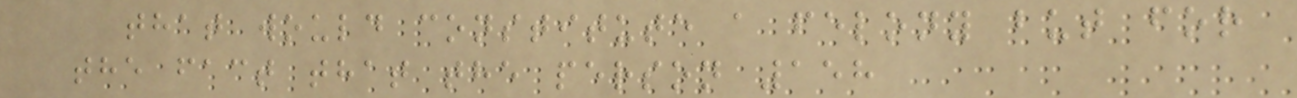that would constitute a felony but for
the fact that the person 158
